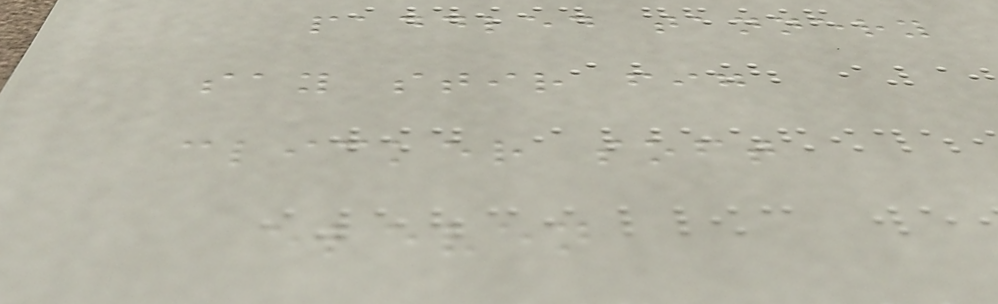paddled tannery
say stir fig
clicker soft
eleven
